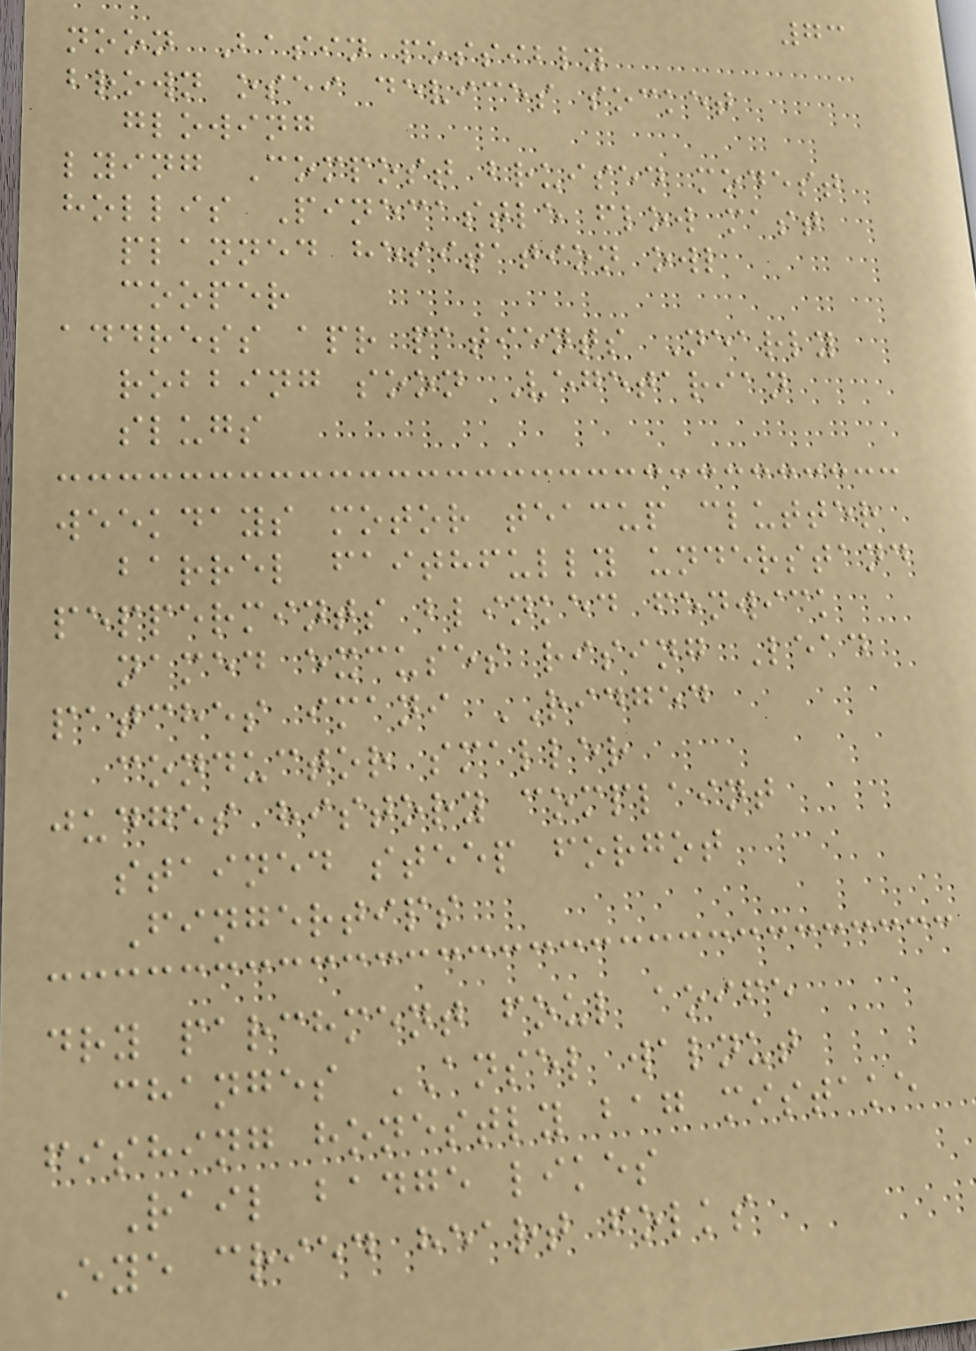73
noon Basin possibly
brown osei devices socket
glowing
lying Compost bruised modest
hollis Pinecastle flow mast
planned hesitation owl
cooper
address apr patients Nearly
robbing soon Vegetarian
slugs
weekdays motor teacup clutter
barrel faithfully understand
peppermints blinked fenwick
named excuses rising Lead
patches imani RIDGED
conductor smaller
judges history complaint
stained steep forgot
Fingertips
dry parchment foul aoife
changes ANSEL walnut
fishing honestly bag mistake
Rail badge likes
Eye cried heart folks
